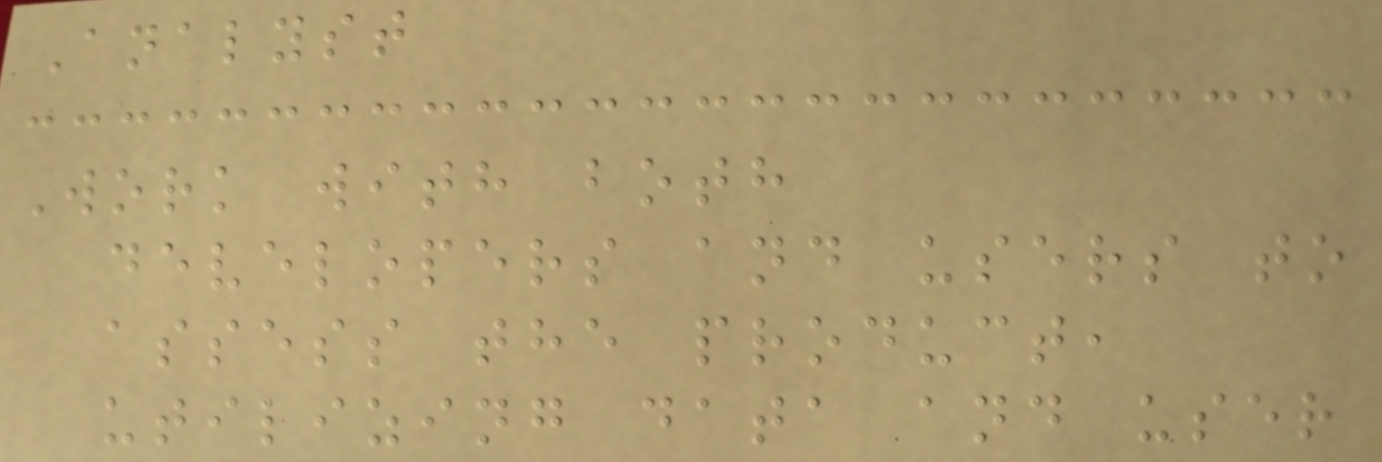Analyst
Work with both
developers and users to
assess the product,
utilizing data and user
